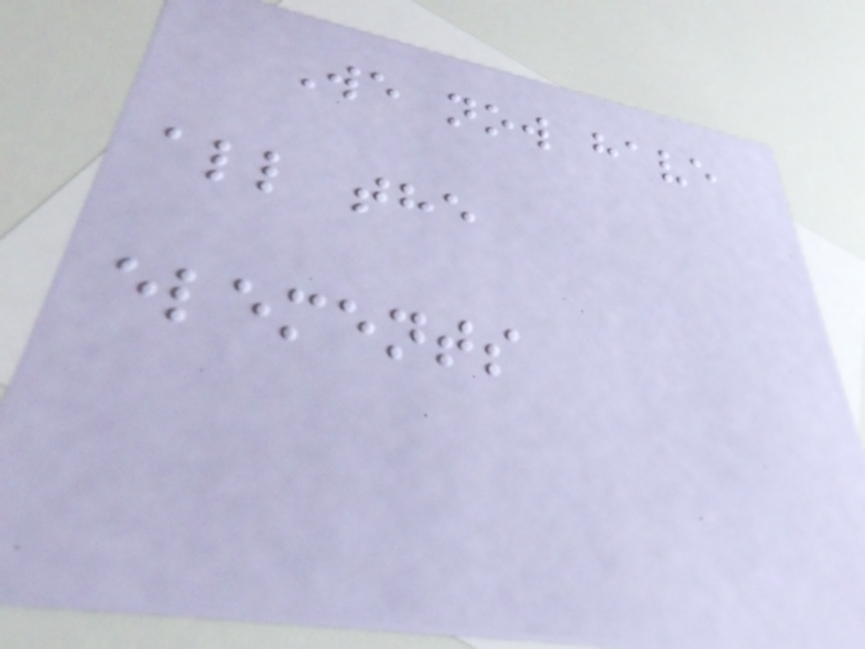We now have
all the
elements
